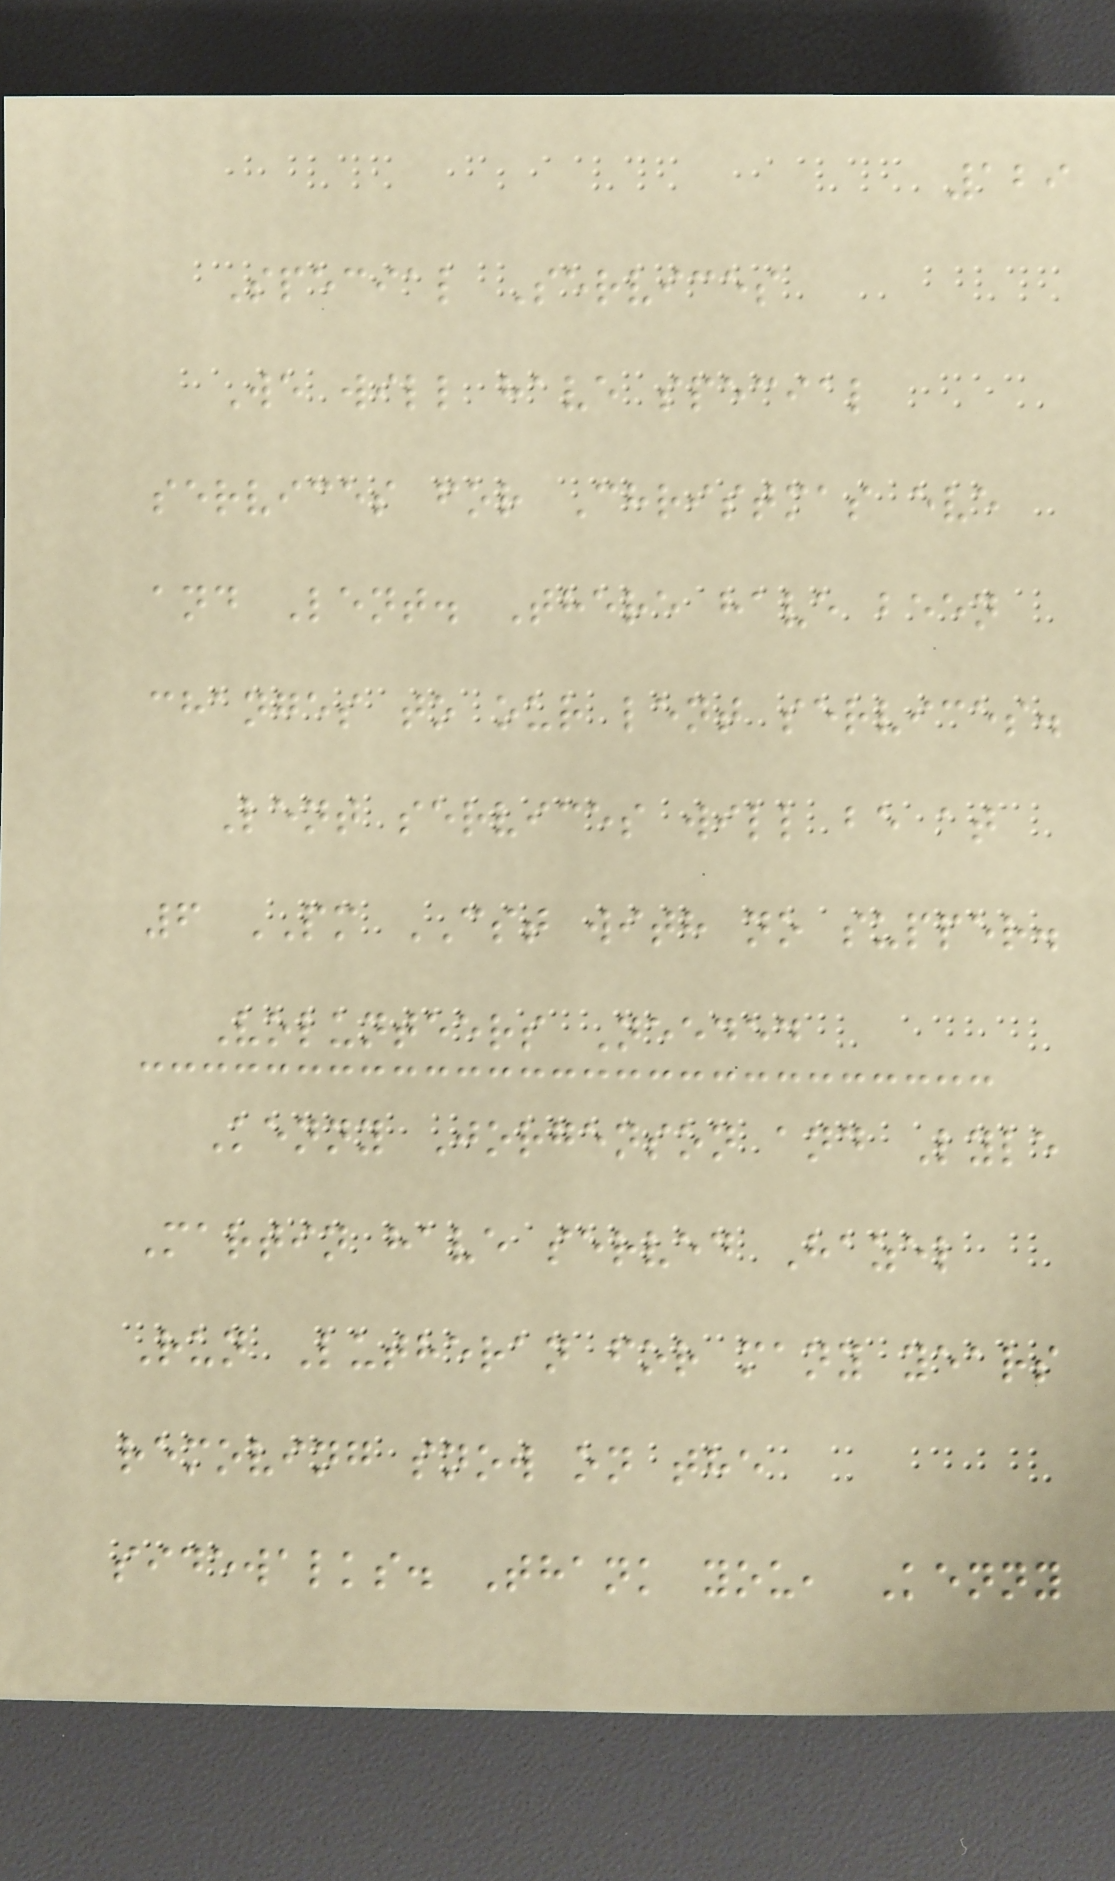129
Special Services
We will have special
services for Christmas eve
and Lent. There have been
changes to our lent services.
Lent services will be at
6 PM CST with no supper.
Volunteers Needed
Kenny Jorgenson and Lyle
Martin have served Hazel
Run Lutheran for many years
removing snow on the
sidewalks. Thank you, Kenny
